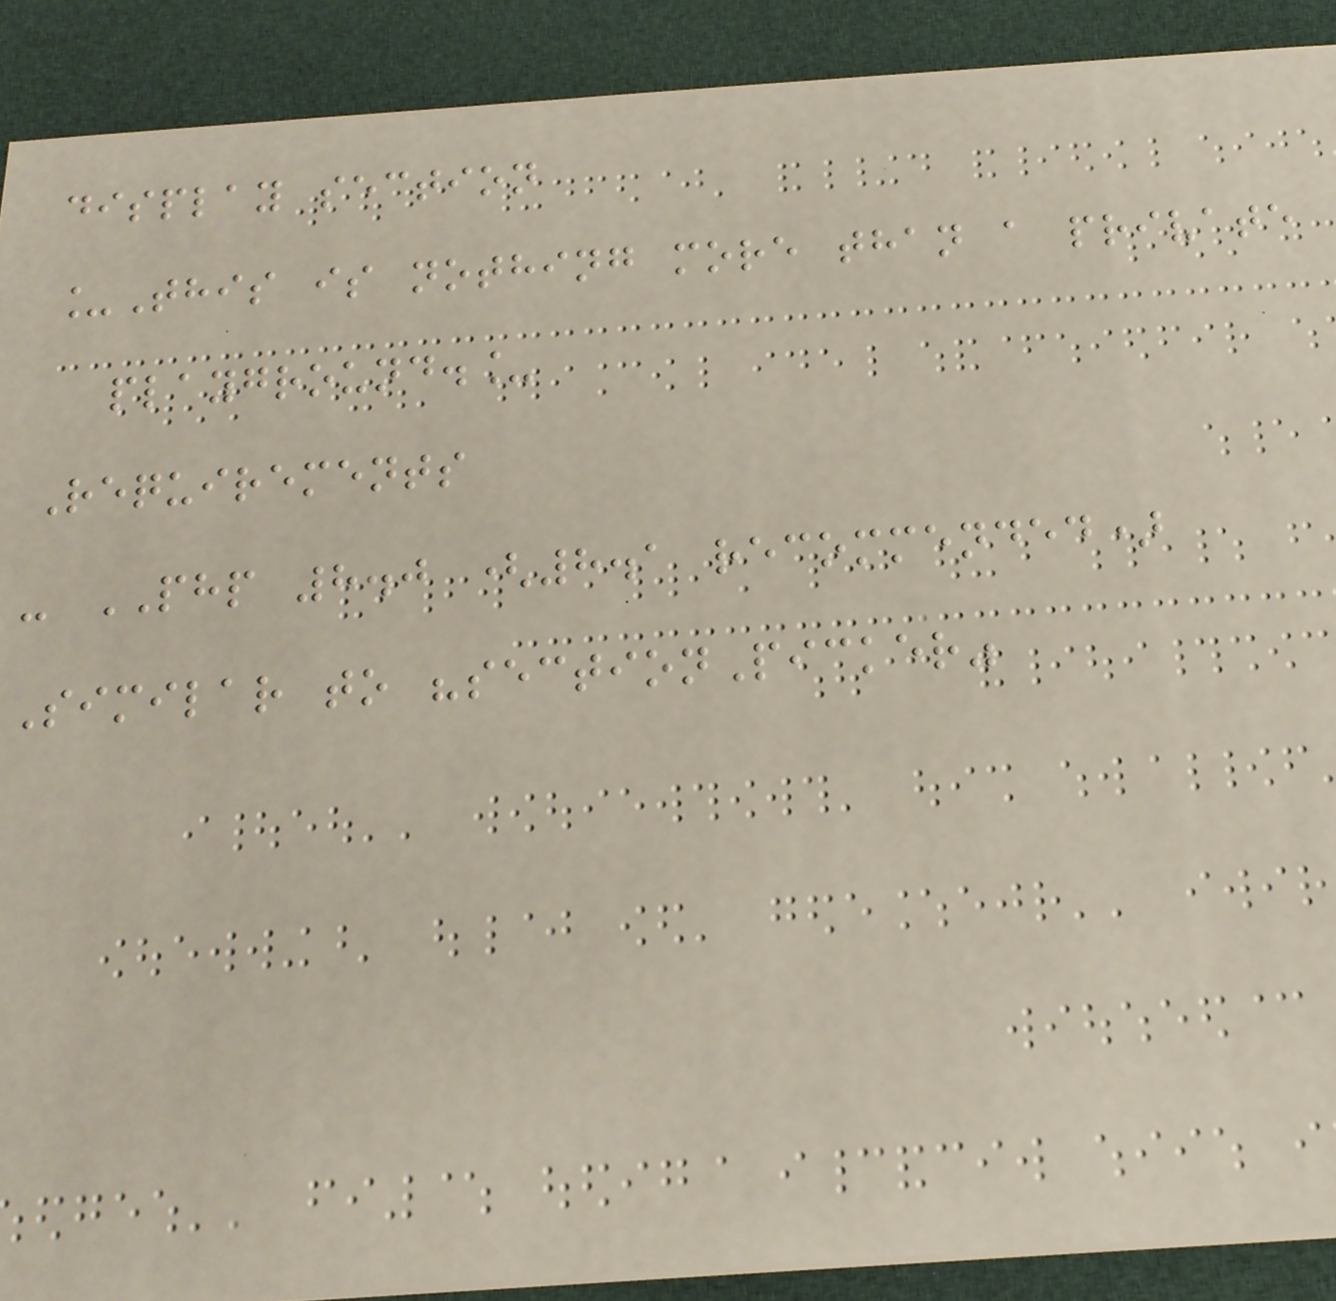display section
_This is nothing more than a private
playground._
Requirements
- PHP 8.0 (8.1 recommended)
Similar to "sectionPicker"
